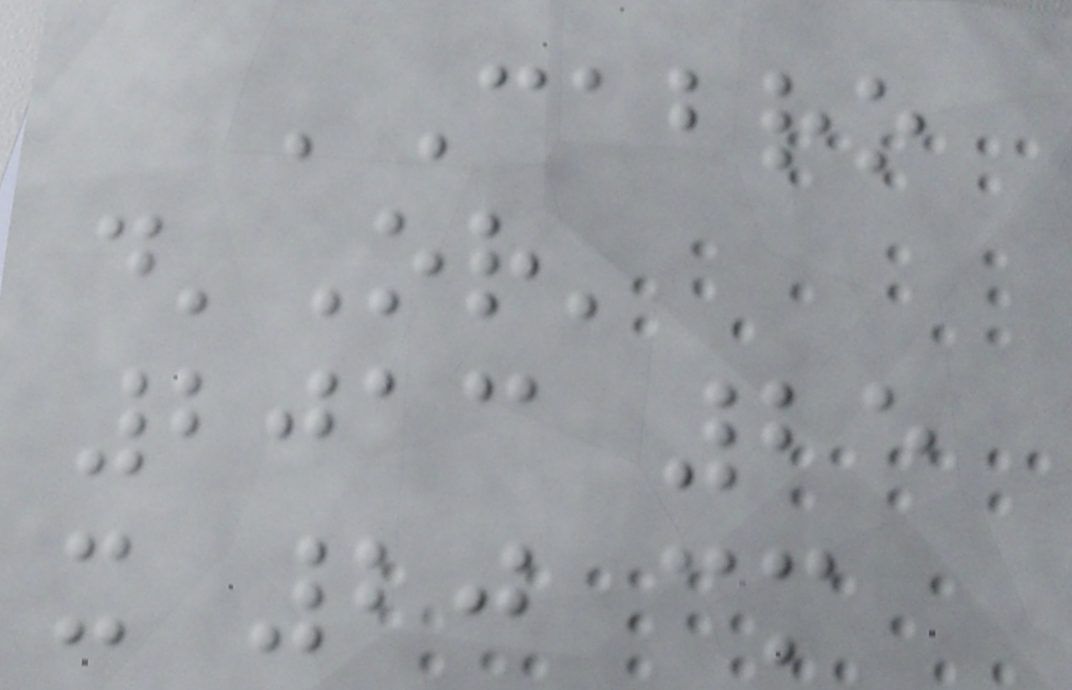'Cabro
d'Or'
2013 25
x 20 cm
